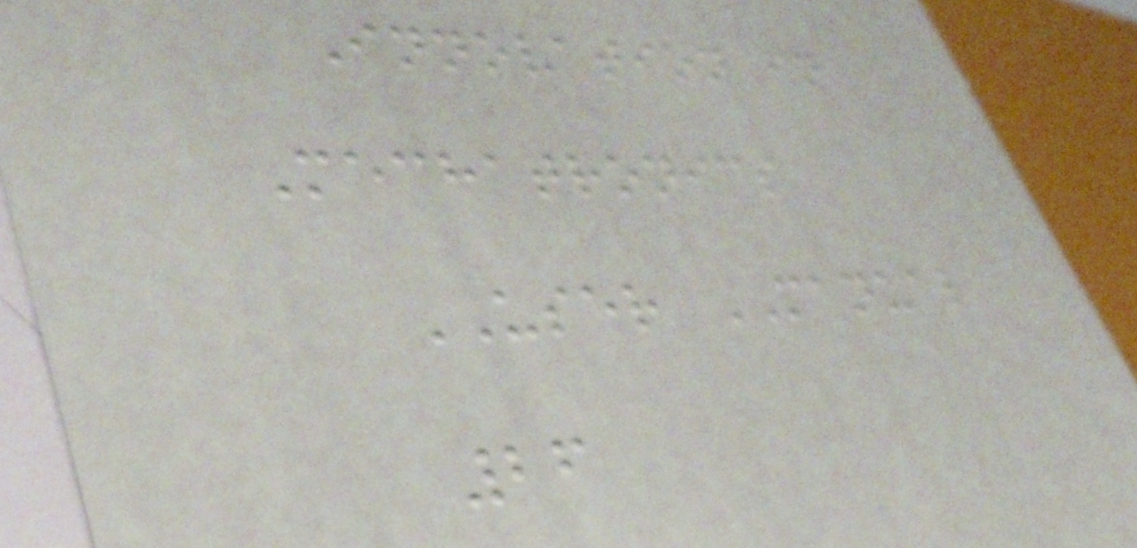Innovation in
Mechatronics
USER MANUAL
26
